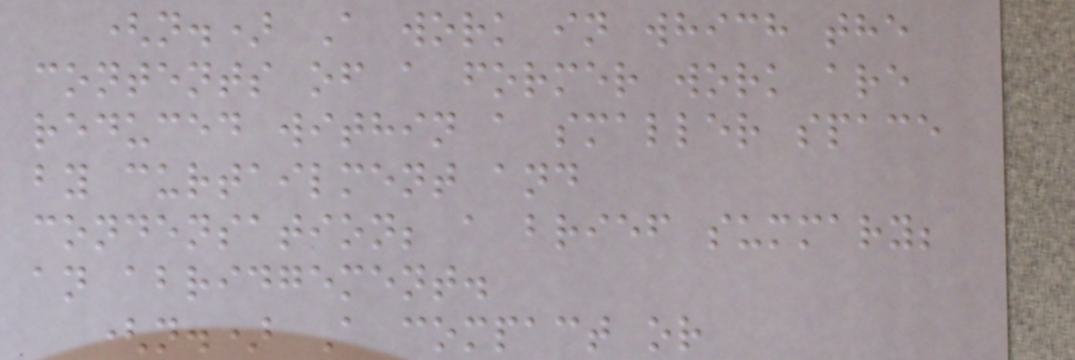(n.) A work in which the
contents of a former work are
reduced within a smaller space
by curtailment and
condensation; a brief summary;
an abridgement.
(n.) A compact or
